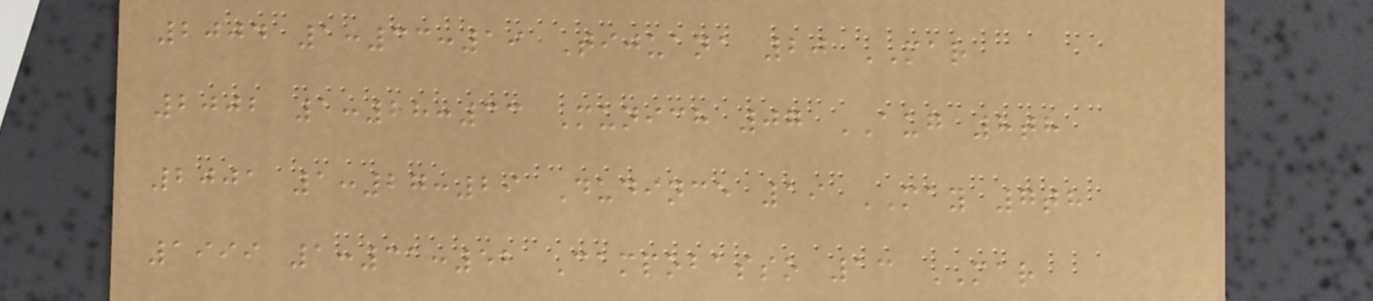2004 1:33:19 Tijuana 20 MAR
2002 1:28:33 Munich 07 AUG 8th
2001 1:27:29 Dudince 19 MAY 7th
1999 1:31:52 Campobasso 13 MAR
